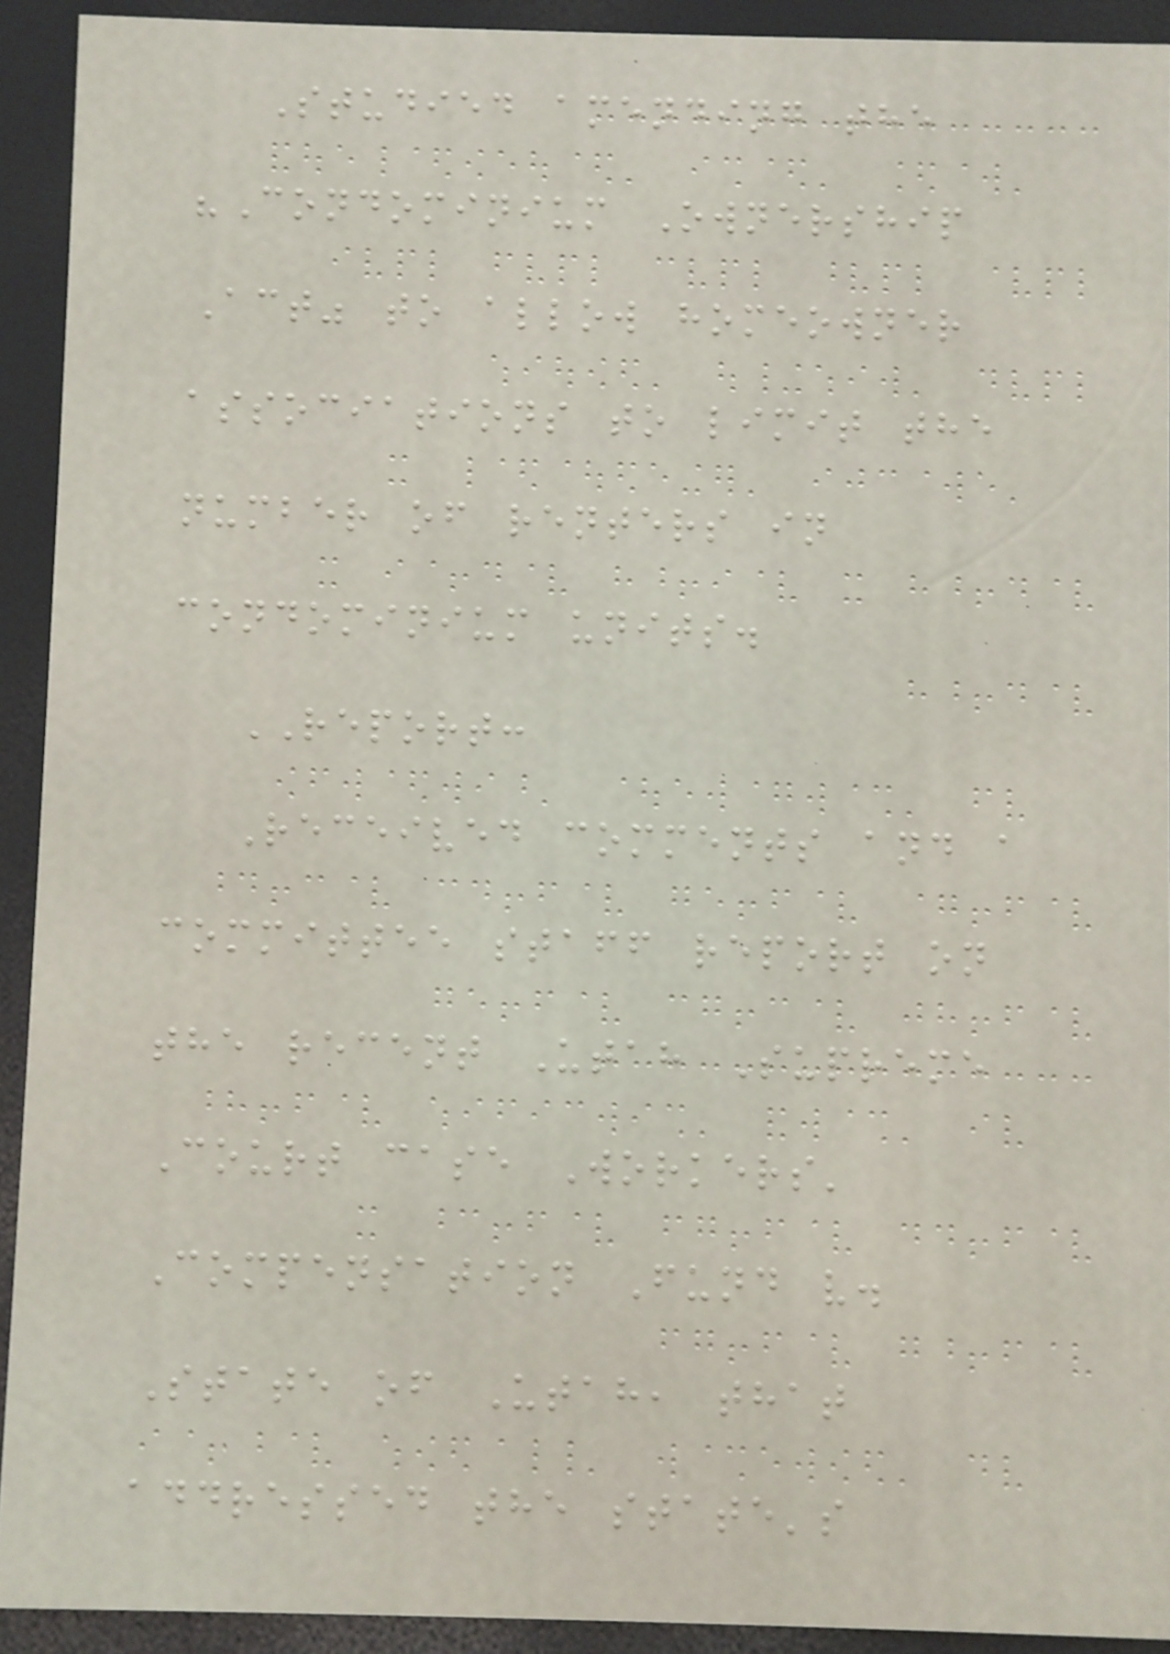Studied amending the
"Condominium Ownership
Act" to allow homeowner
associations to limit the
number of renters in
condominium units.
REPORT:
Received comments and a
committee staff report on
the recent Utah Supreme
Court case Workers'
Compensation Fund v.
State of Utah, that
addressed the state's
